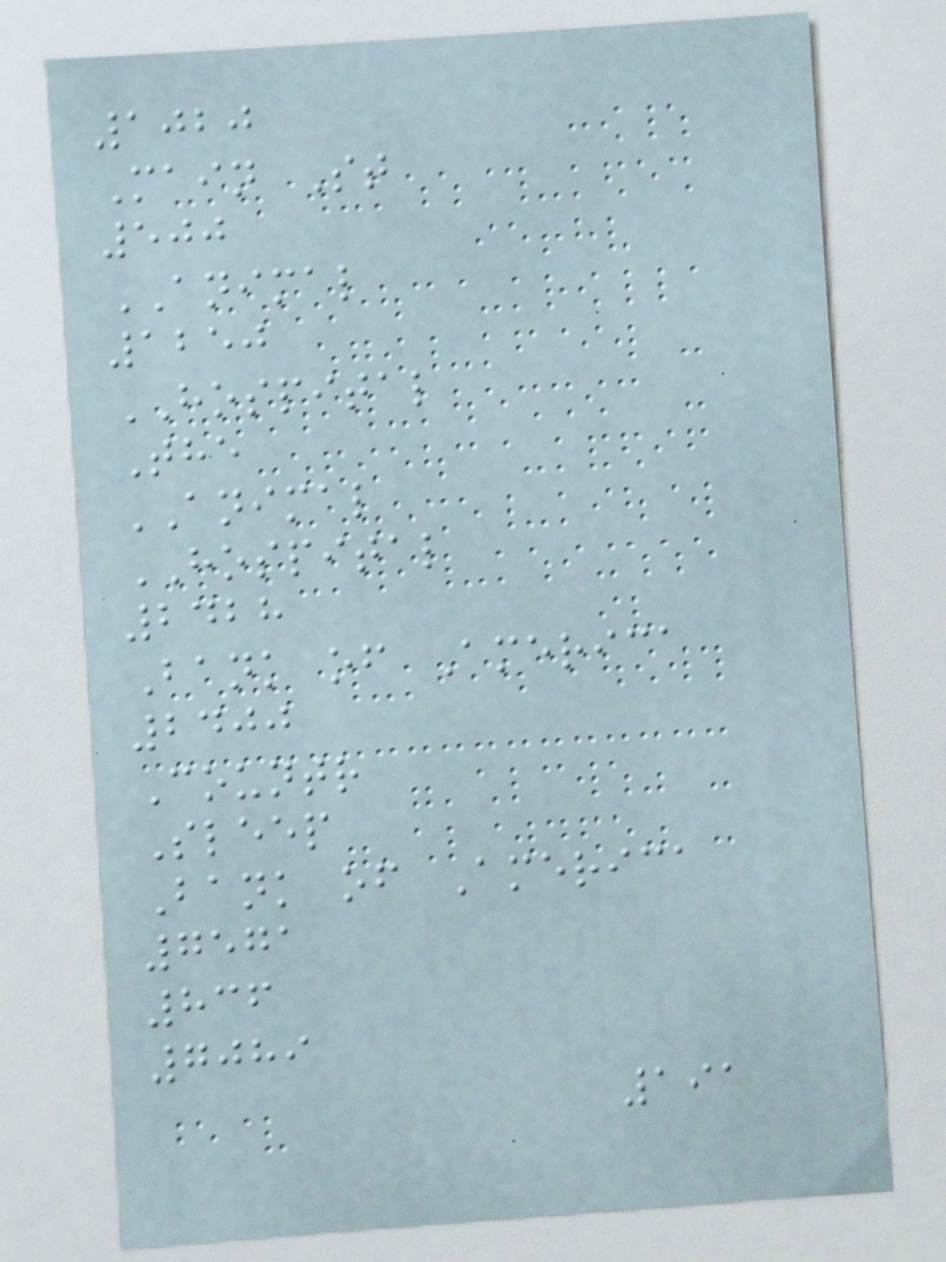1020
Main St
500
ANIMAL
1250
HOSPITAL
The
ANIMAL
HOSPITAL
2428
Bank of America
2400
Countr
Sleep
Bank of America
7571
836
7089
191
